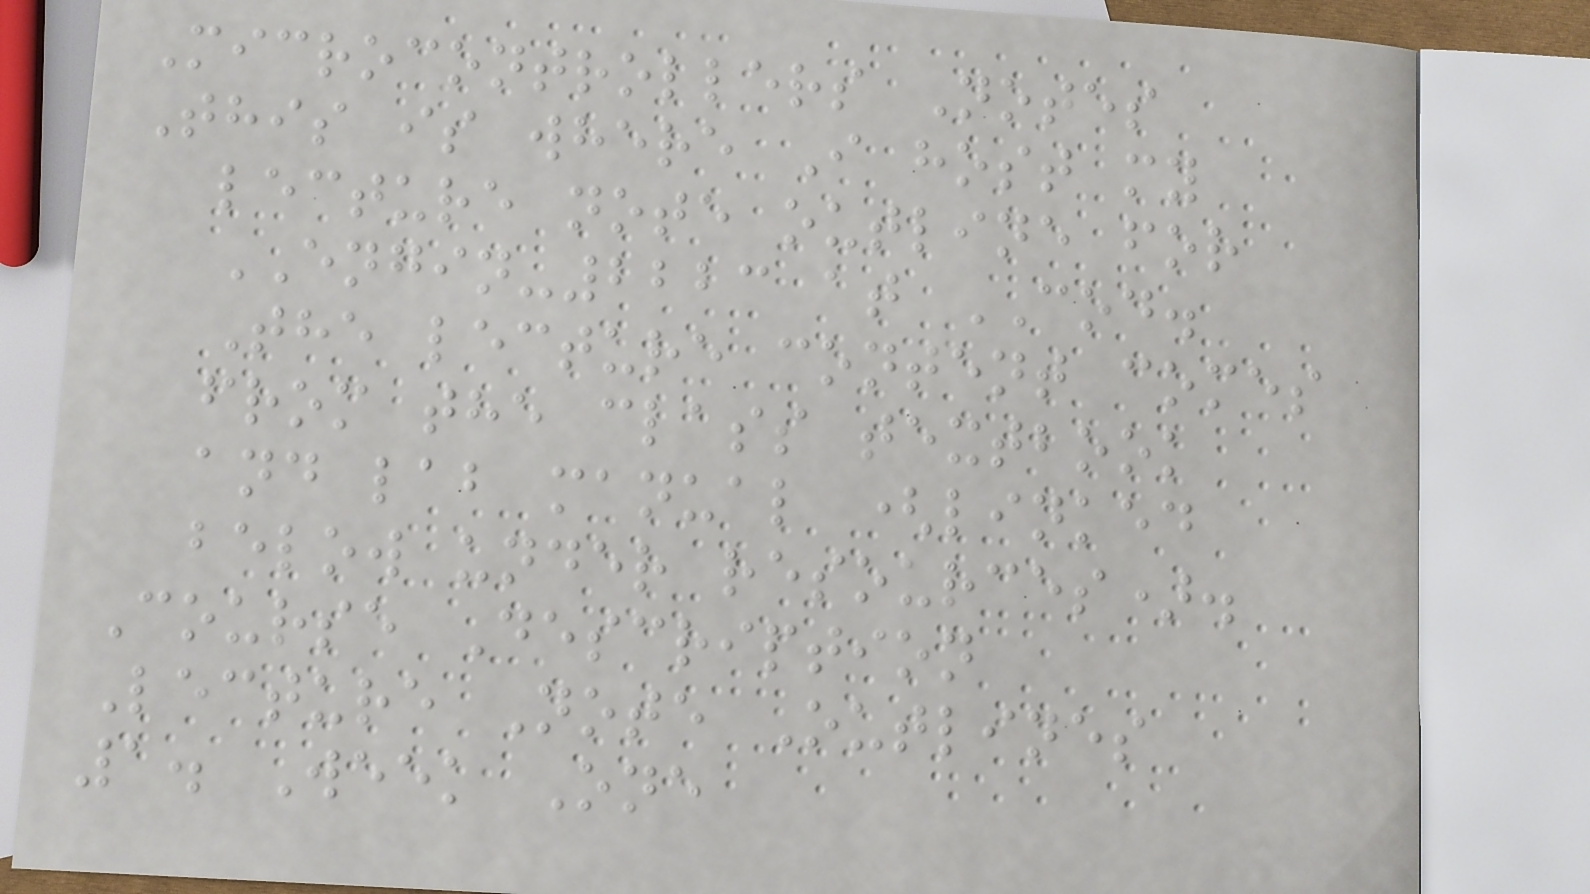Microcontrollers Notes
This is where I host my
lecture note outline for
ENGIN-2223 at COD.
The lecture content comes
from the class textbook
and lab manual (linked
below under resources).
Course Description
Lecture Note Outlines
1. Week One
